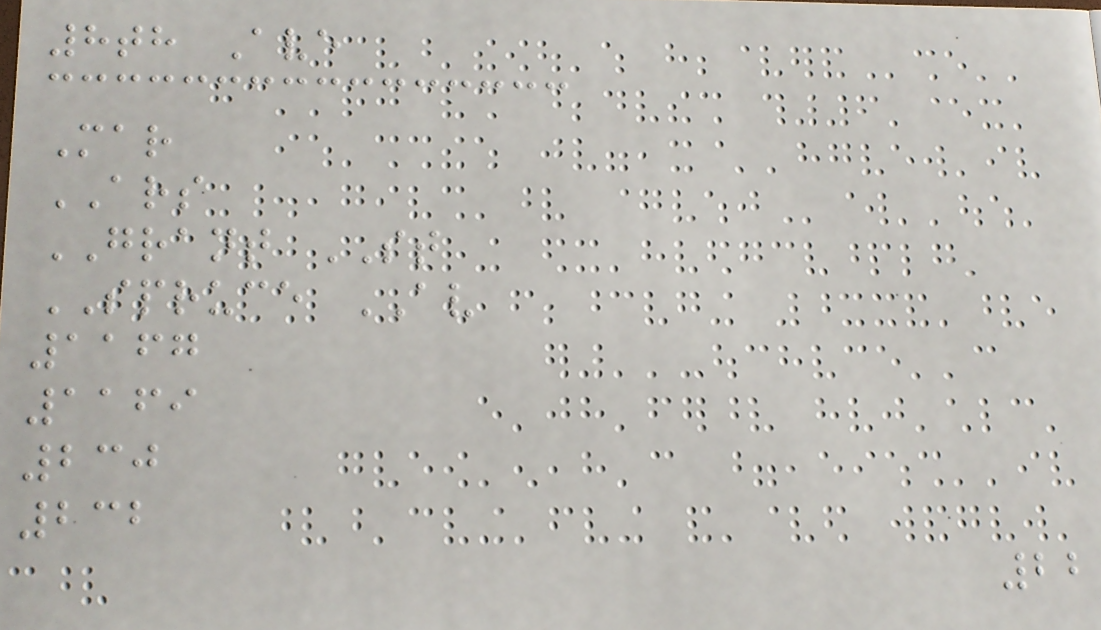8th Ave
Mar
ARS
GRANT ST
SPRUCE AV
1167
1169
230
232
22
